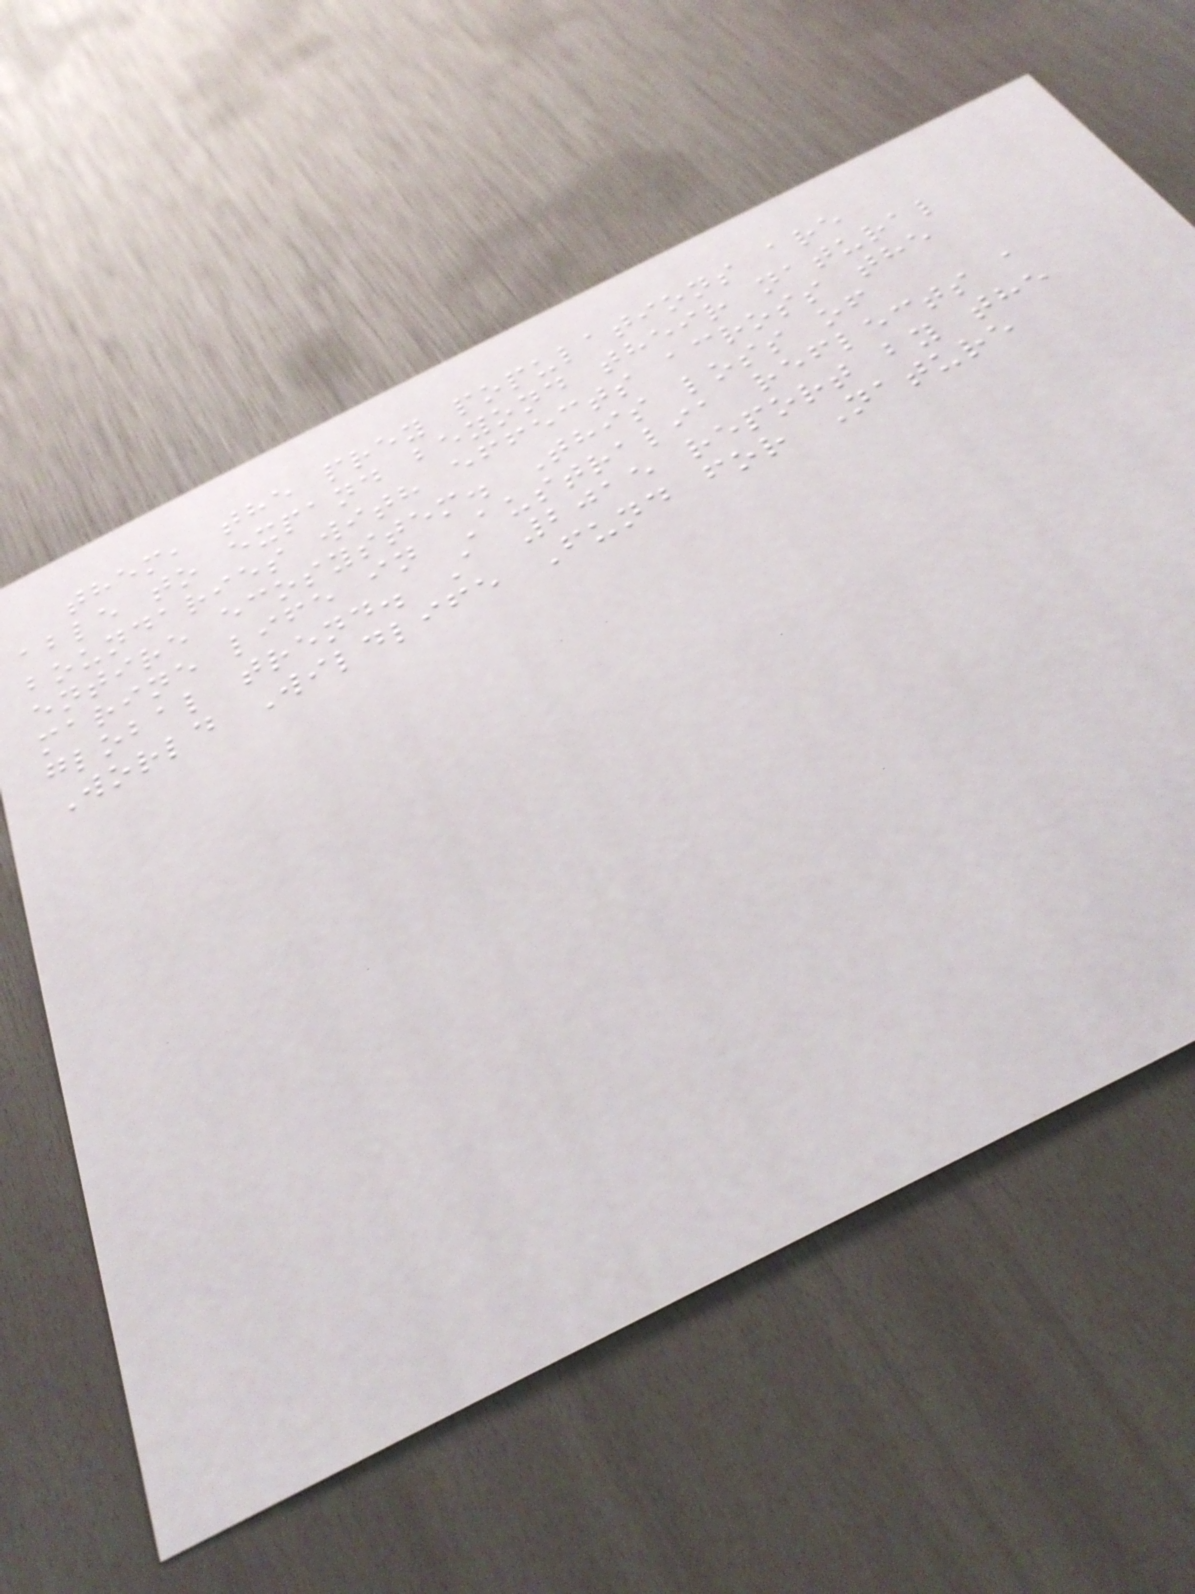them, the prey populations are
able to expand beyond their natural
boundaries with effects across the
entire ecosystem. This loss of
marine life in Australia reflects a
global trend. A 2015 report by the
World Wildlife Fund for Nature
